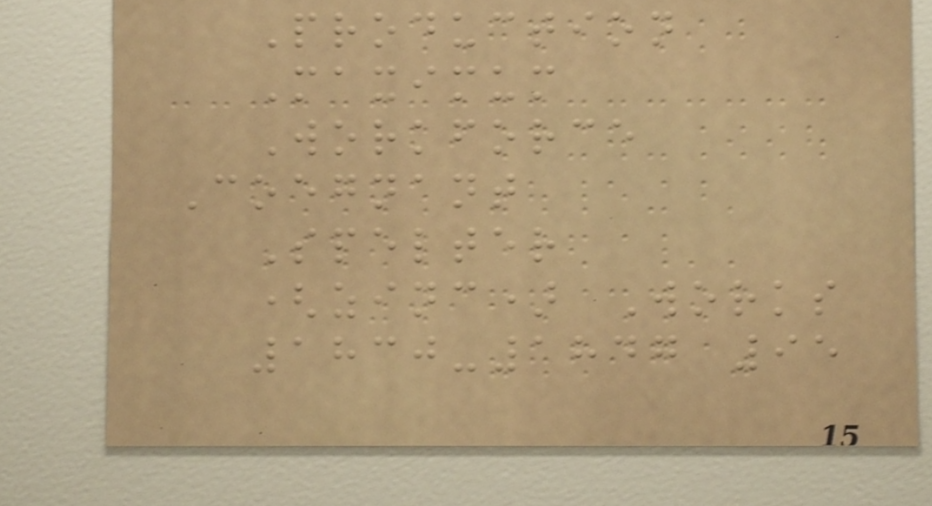Production
Maximum
Workforce
Coegnant
Spelter
(zinc) Works
1830-1847 95
